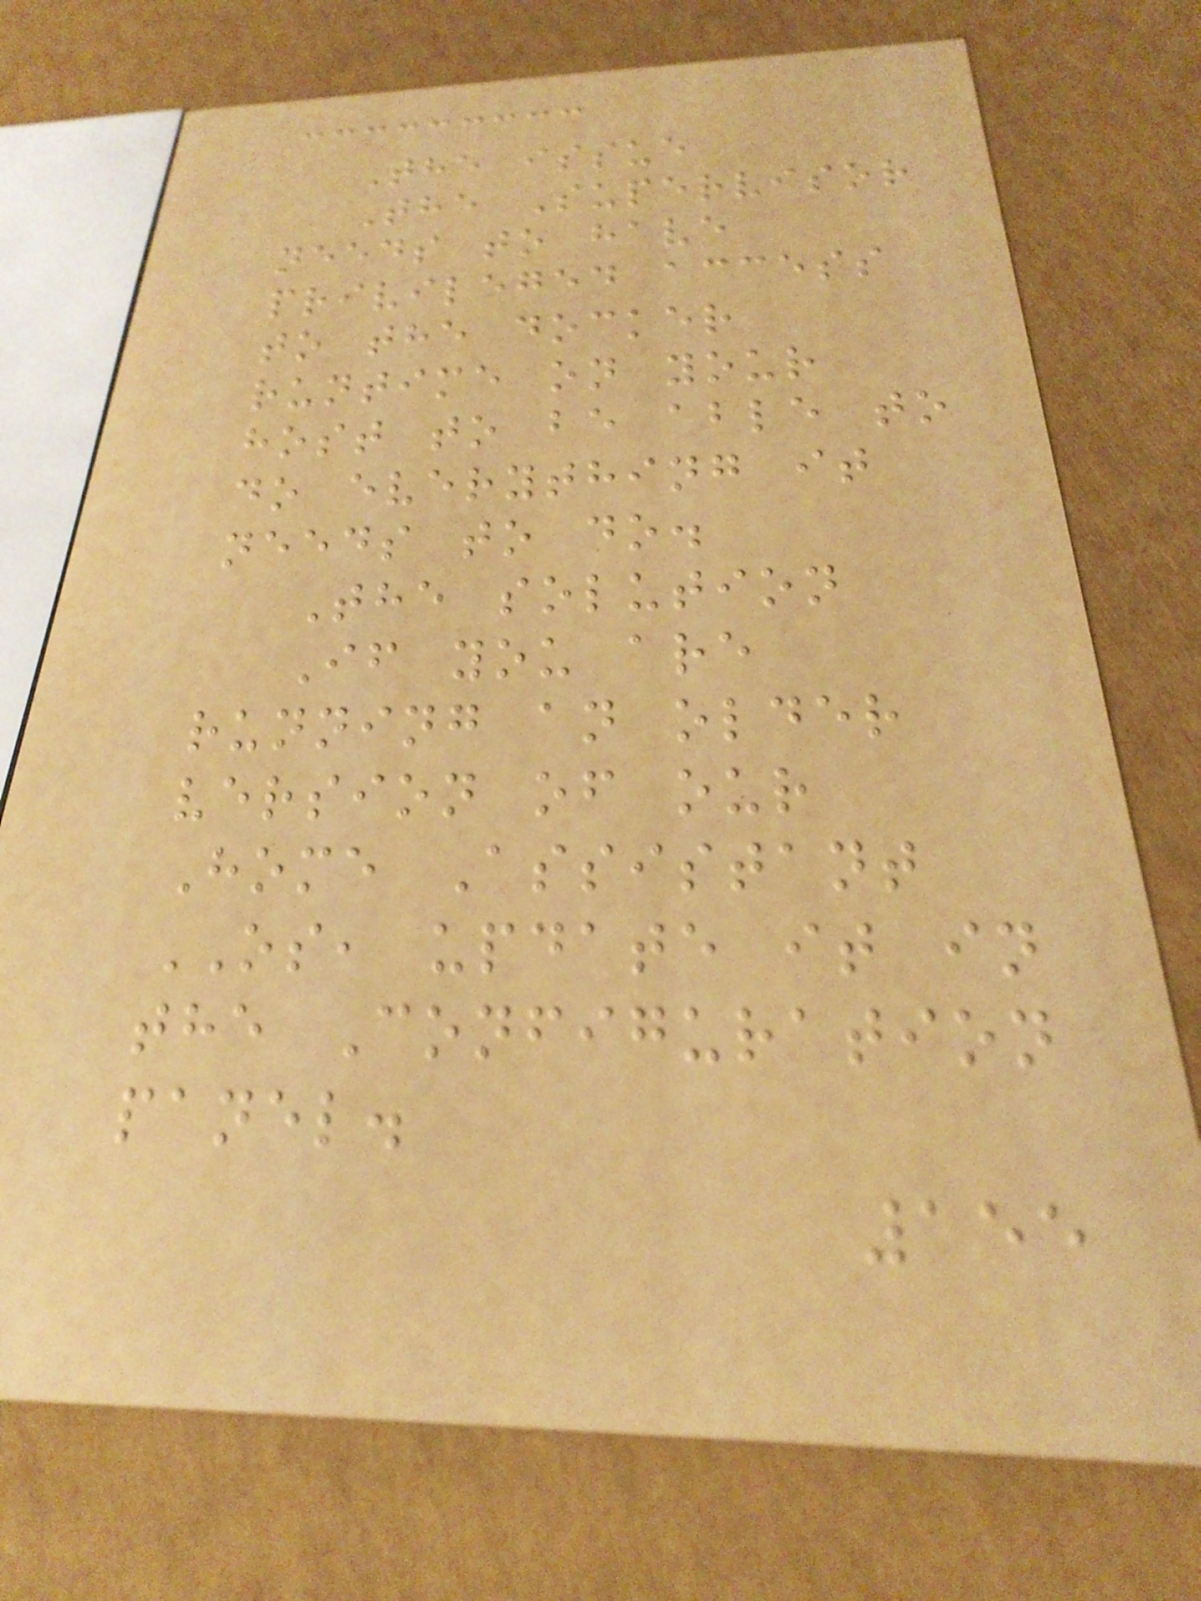The issue
The Supervisor
needs to have
privileged access
to the docker
runtime on your
host to be able to
do everything it
needs to do.
The solution
If you are
running an older
version of our
Home Assistant
OS, update it in
the Configuration
panel.
155
